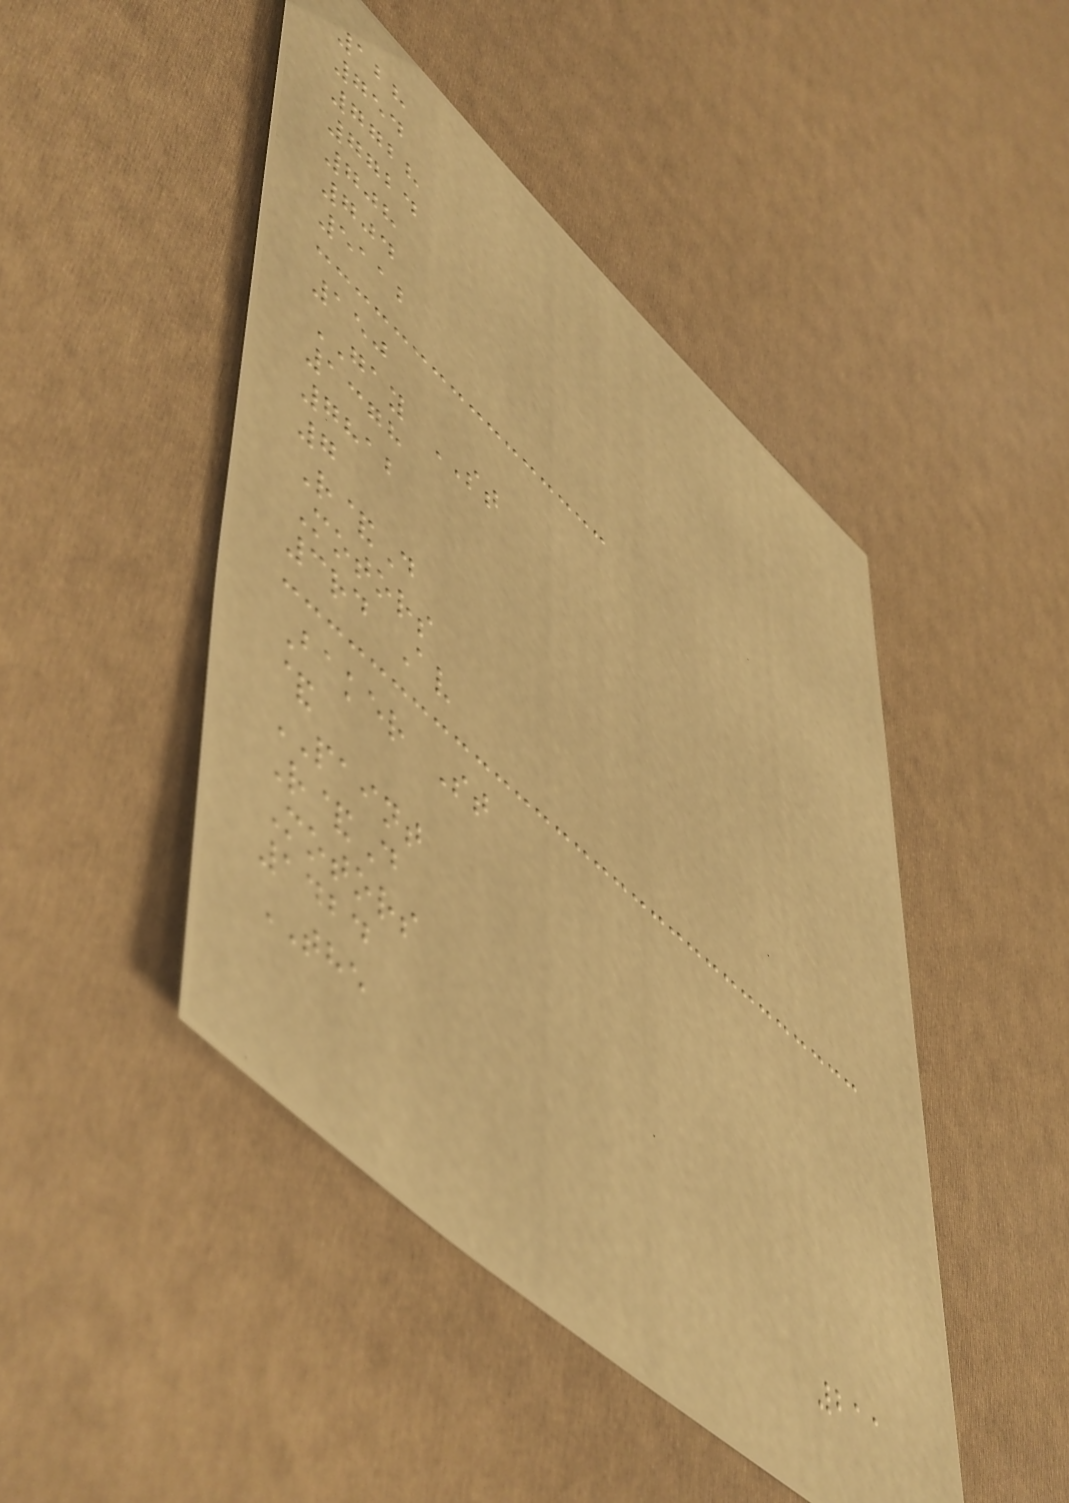128
754
7728
7724
708
704
5112
150
GAY ST
1378
7812
7
R&D
Motors
3rd Av
Baker St
&
PAINT
R&D
Motors
1424
THE
211
